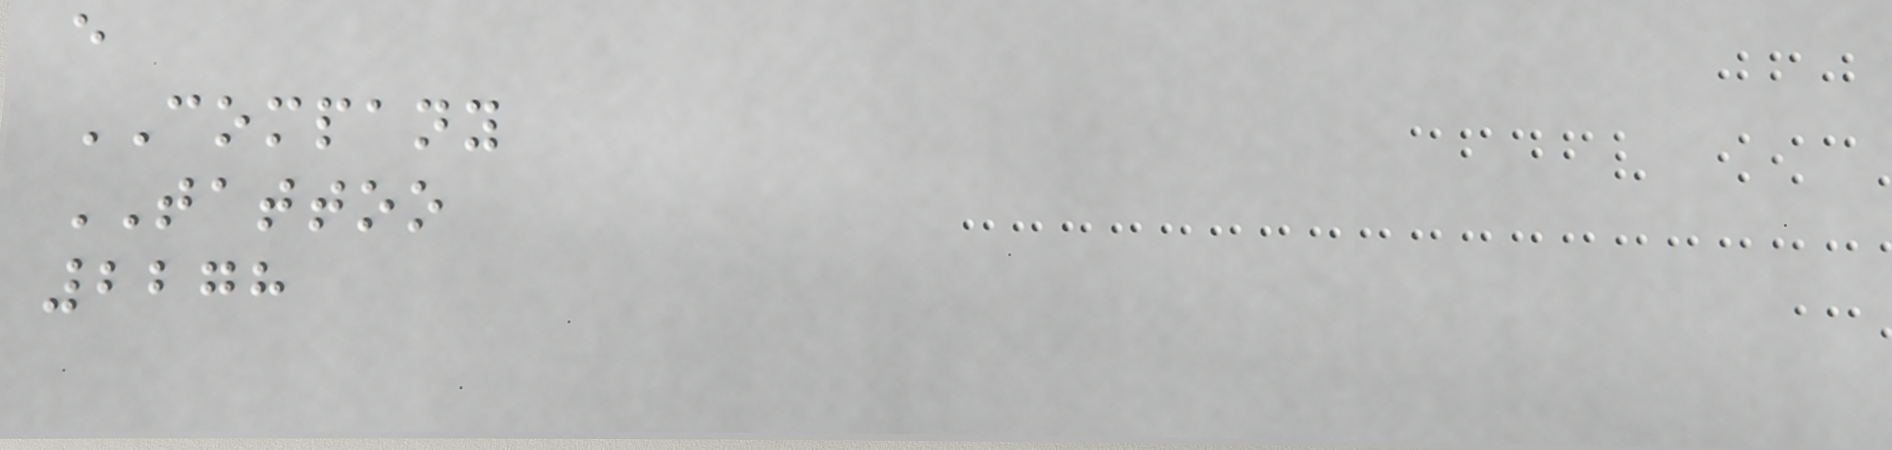e
COMPANY
TATTOO
2278
